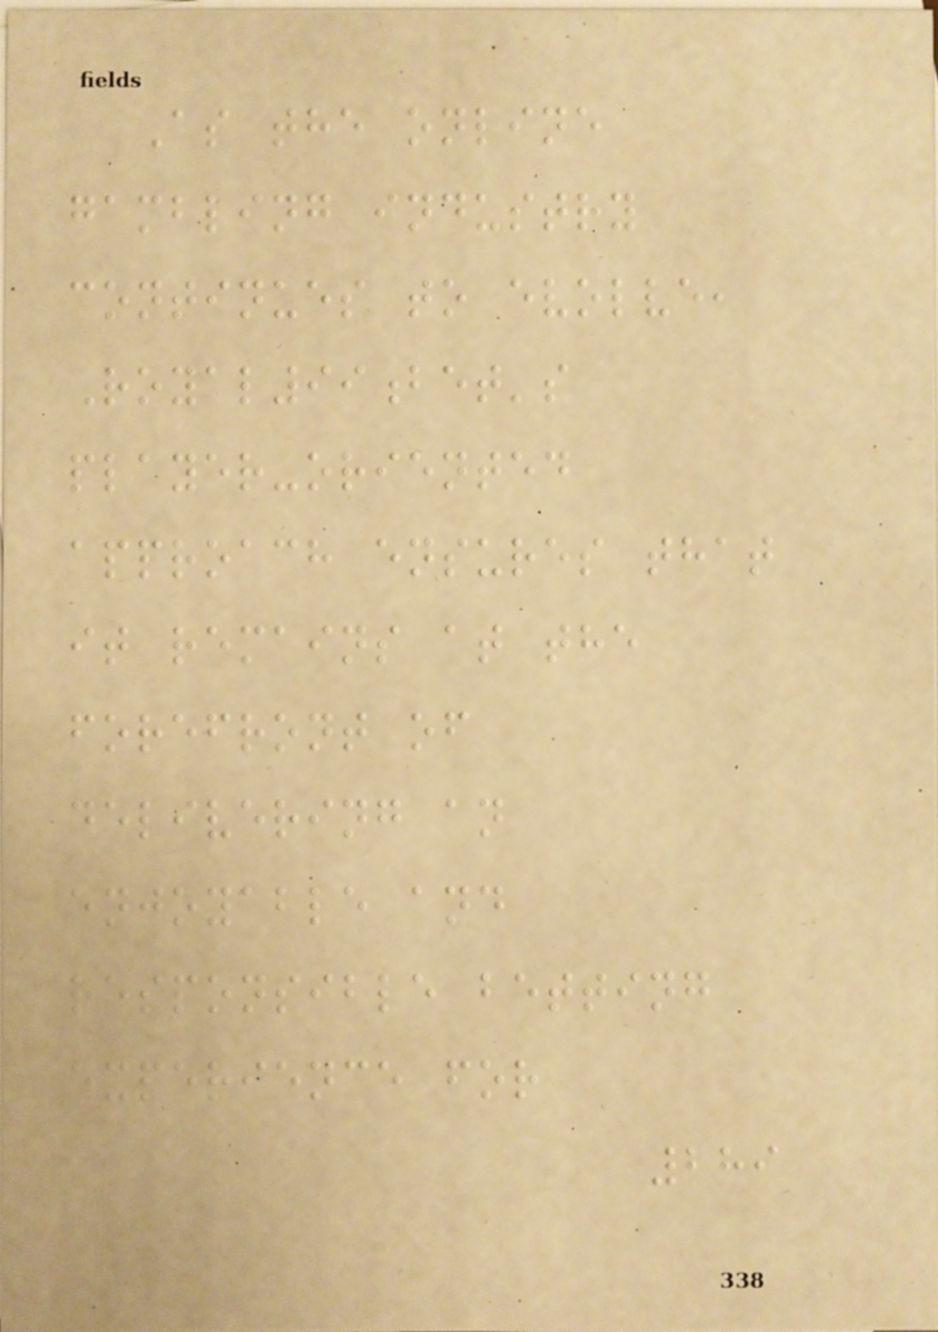As the online
gambling industry
continues to evolve,
Royal99bet's
player-oriented
approach ensures that
it remains at the
forefront of
delivering an
enjoyable and
responsible betting
experience for
289
